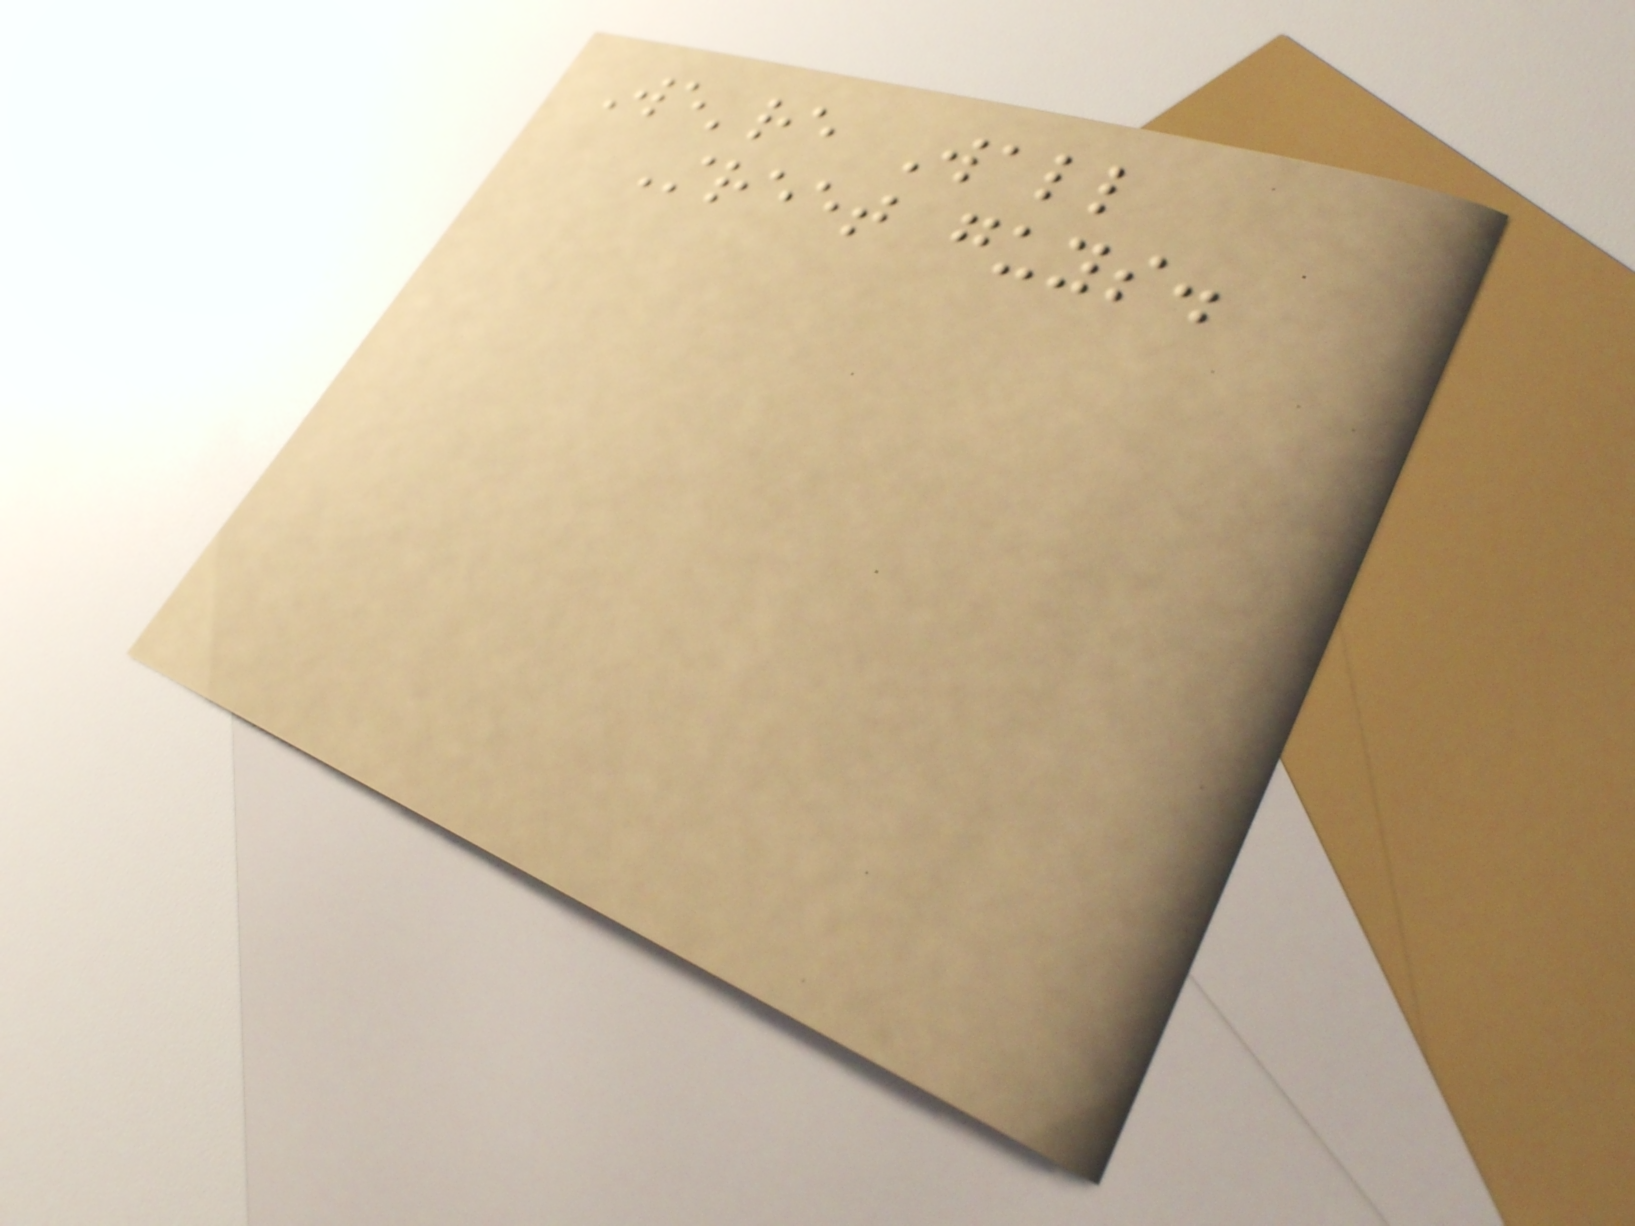We're Wall
Street guys.
